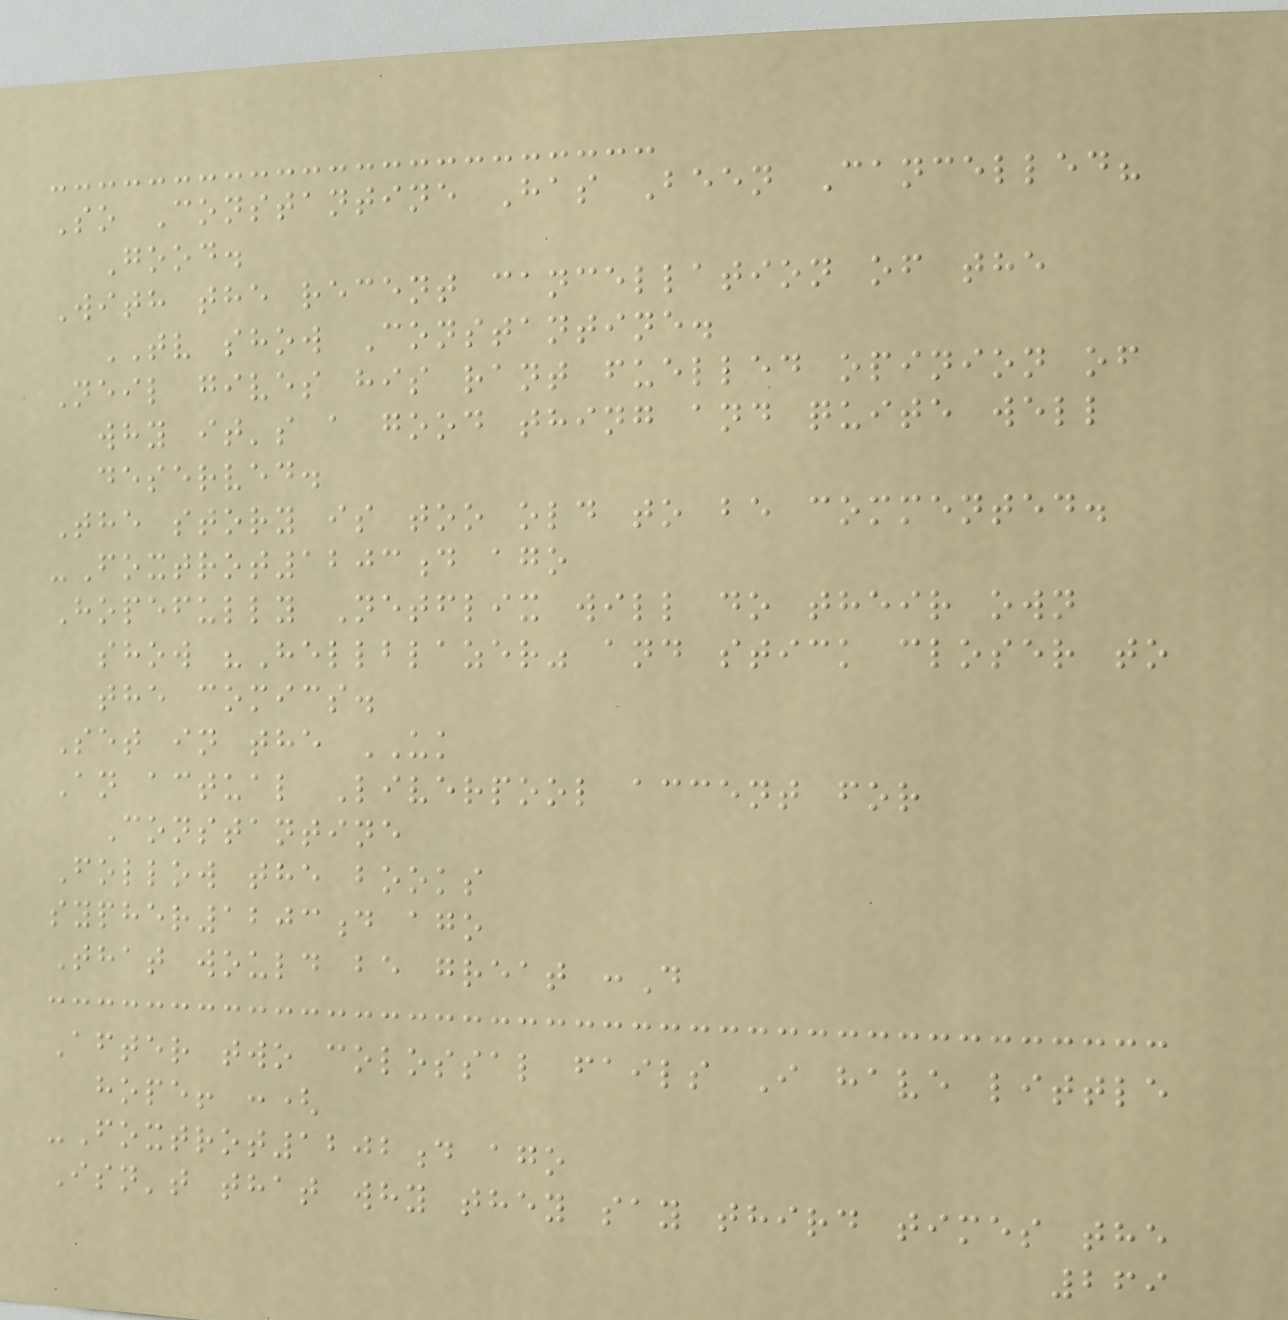So Constantine Has Been Cancelled?
Good.
With the recent cancellation of the
TV show Constantine.
Neil gives his rant fuelled opinion of
why it's a good thing and quite well
deserved.
The story is too old to be commented.
-Foxtrot1203d ago
Hopefully Netflix will do their own
show "Hellblazer" and stick closer to
the comics.
Set in the UK
An actual Liverpool accent for
Constantine
Follow the books
sypher1203d ago
That would be great :D
After two colossal fails I have little
hope! :(
-Foxtrot1202d ago
Isn't that why they say third times the
269
